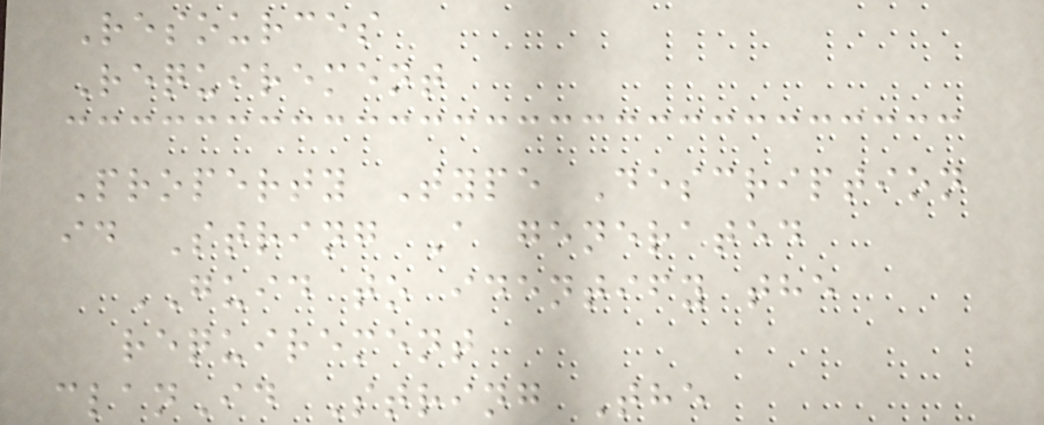Resources
Requirement
Property Type Description
id String A generated
GUID to identify the
requirement
clanId String The
